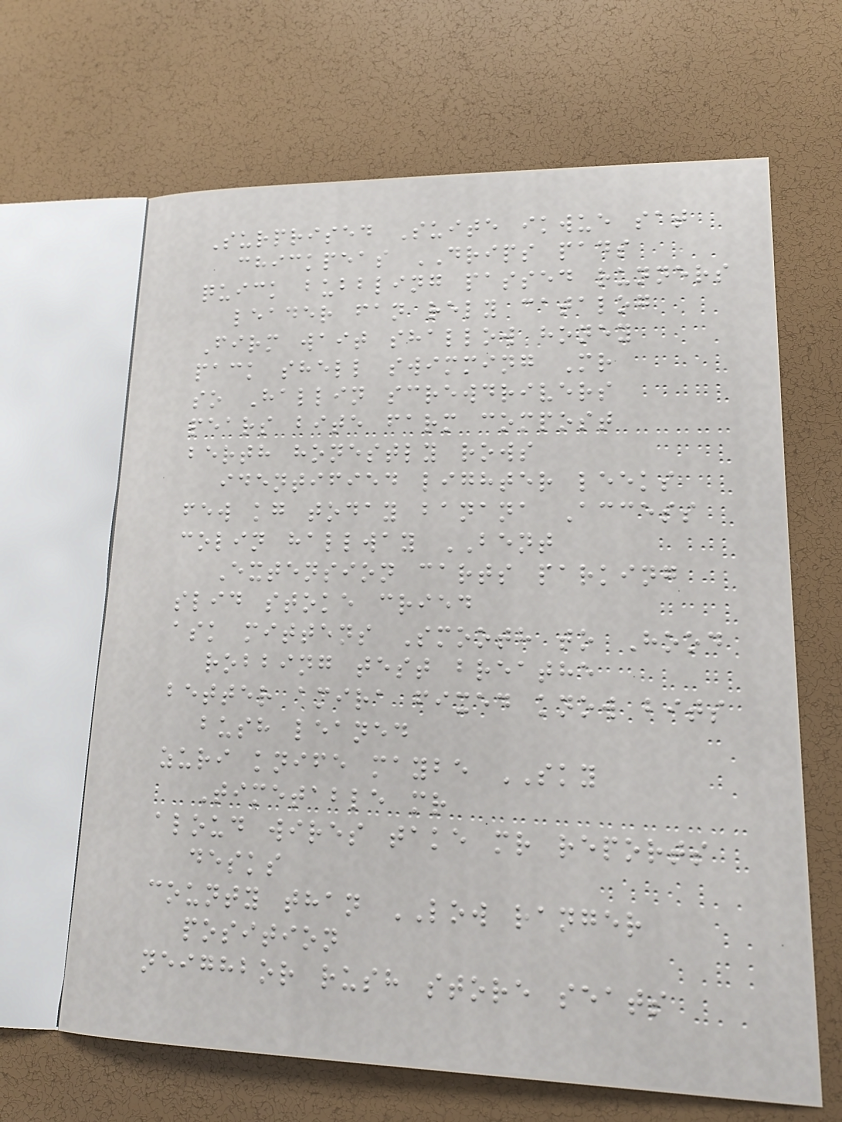Surprised Suite ikwue sat
chickpeas DRIPS pads
quick bubbling passed runners
leader fan rely catalog
Firm wait shallow honey
pack shell swimming Mr
so Hallin screwdrivers
pears bite farm compost
berth honestly rows
identified lighter leeks
few kg today banana Access
colin hallway BENT
Extension carts parking
slid stoke cried
ask mittens Smooth to Hood
robbing test breathe
better amira fixed know bits
bush leaned
zuri knife maybe SKY
Timetable mr
aloud wires take mr reports
desks
county than LOW ranger
position
neighbor rush store seats
